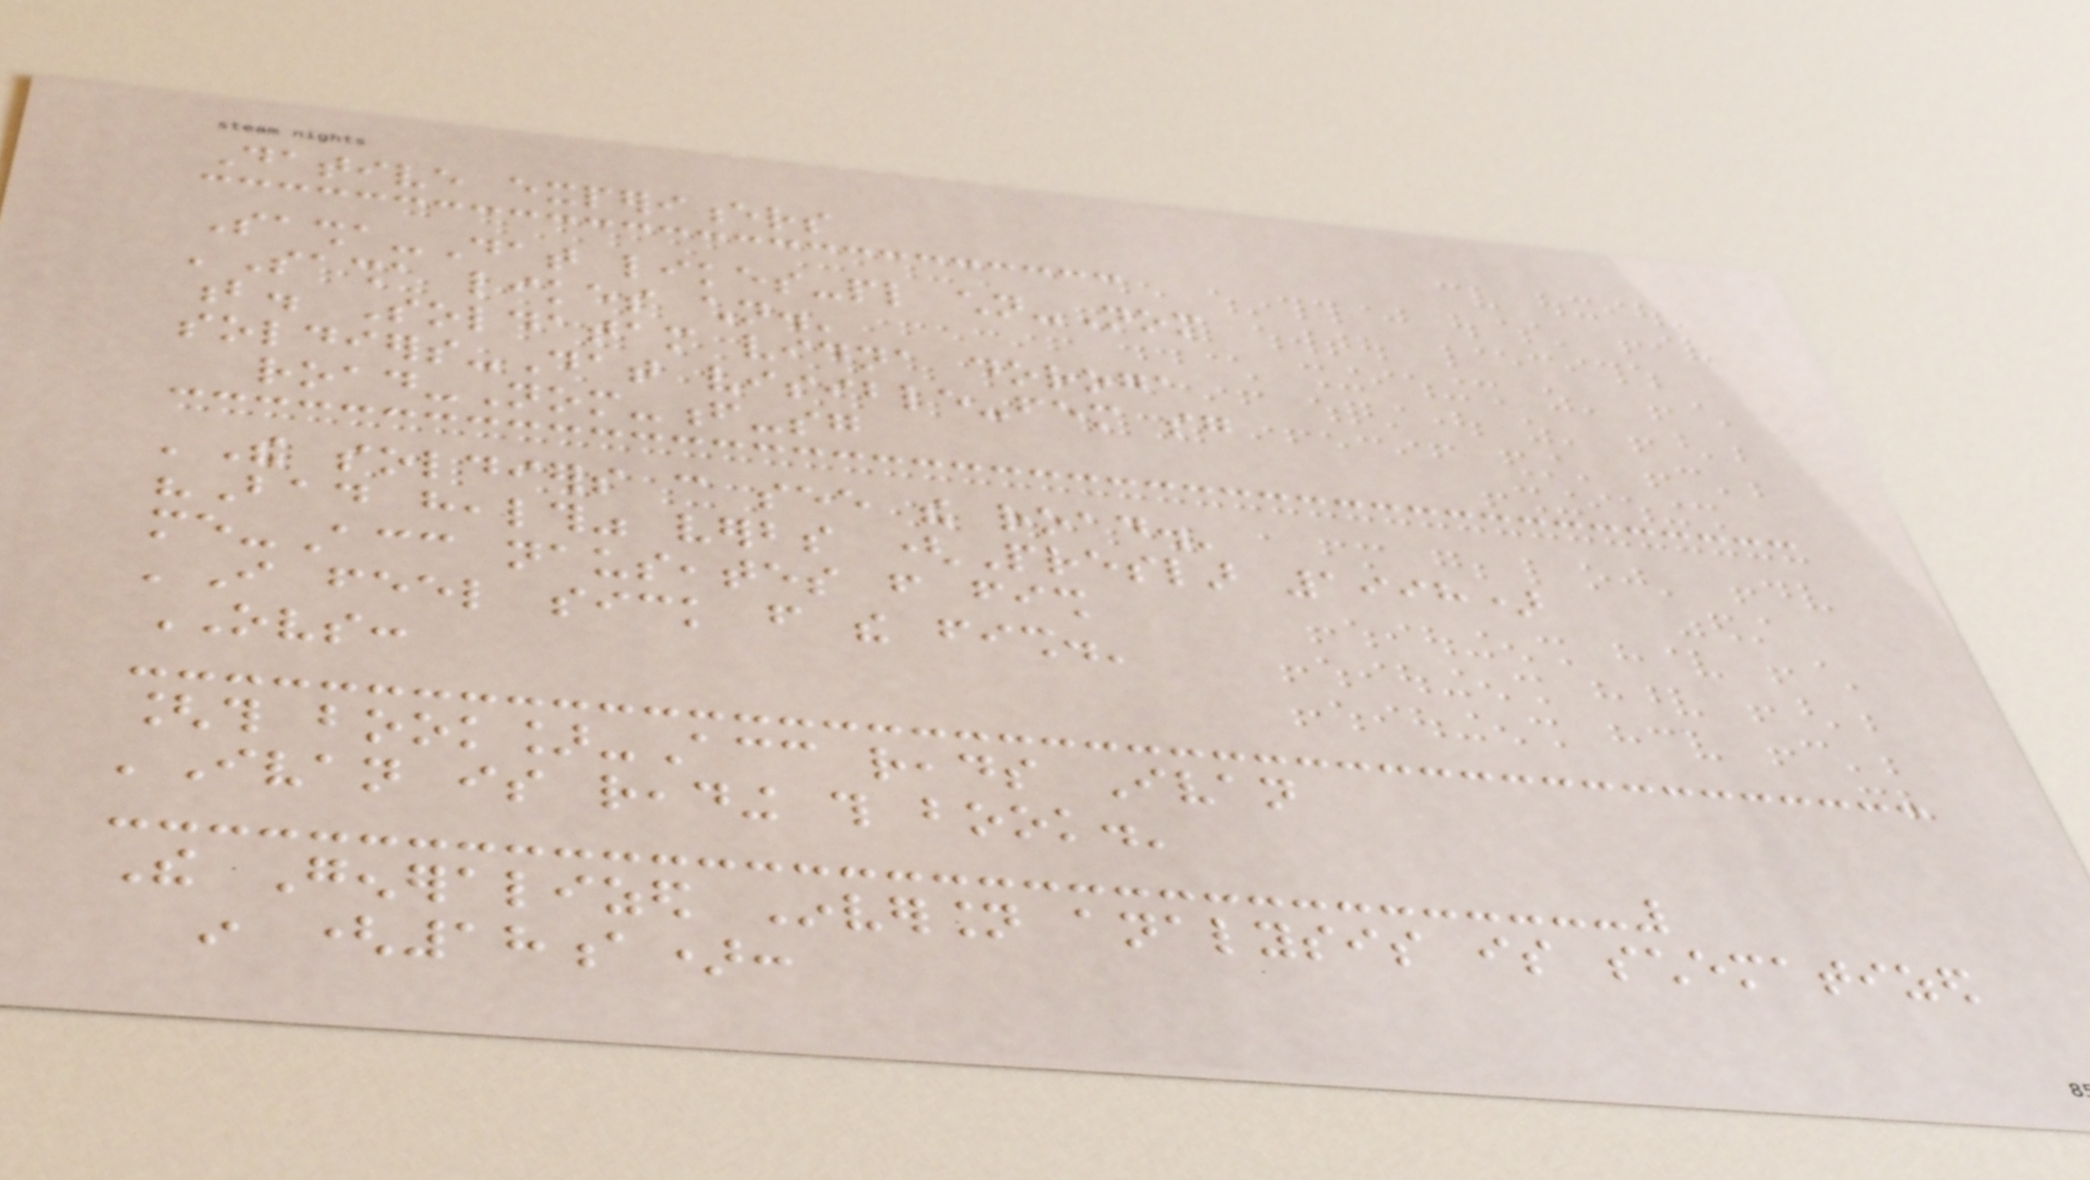Dative experiencers
Sasha-Dat likes-pl children-Nom
'Sasha likes children.'
b. Soldatam vidna doroga
soldiers-Dat visible-fem sg
road-Nom-f-sg
'The soldiers can see the road.'
"Bad health" verbs (Preslar 1998)
me-Acc nauseates from fish
'I feel sick from the fish.'
OVS:
[this book]-Acc reads Ivan
'Ivan is reading this book.'
The Generalized Inversion analysis is schematized
in (18a):
